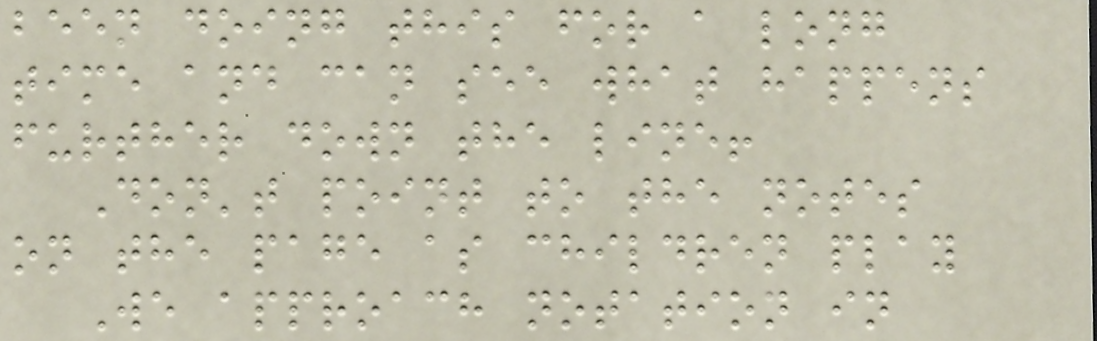been doing this for a long
time and can see what happens
further down the line!
Don't point to the notes
on the page as children play
We approach notation in
